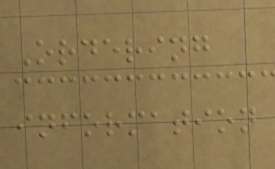Ordering
information
